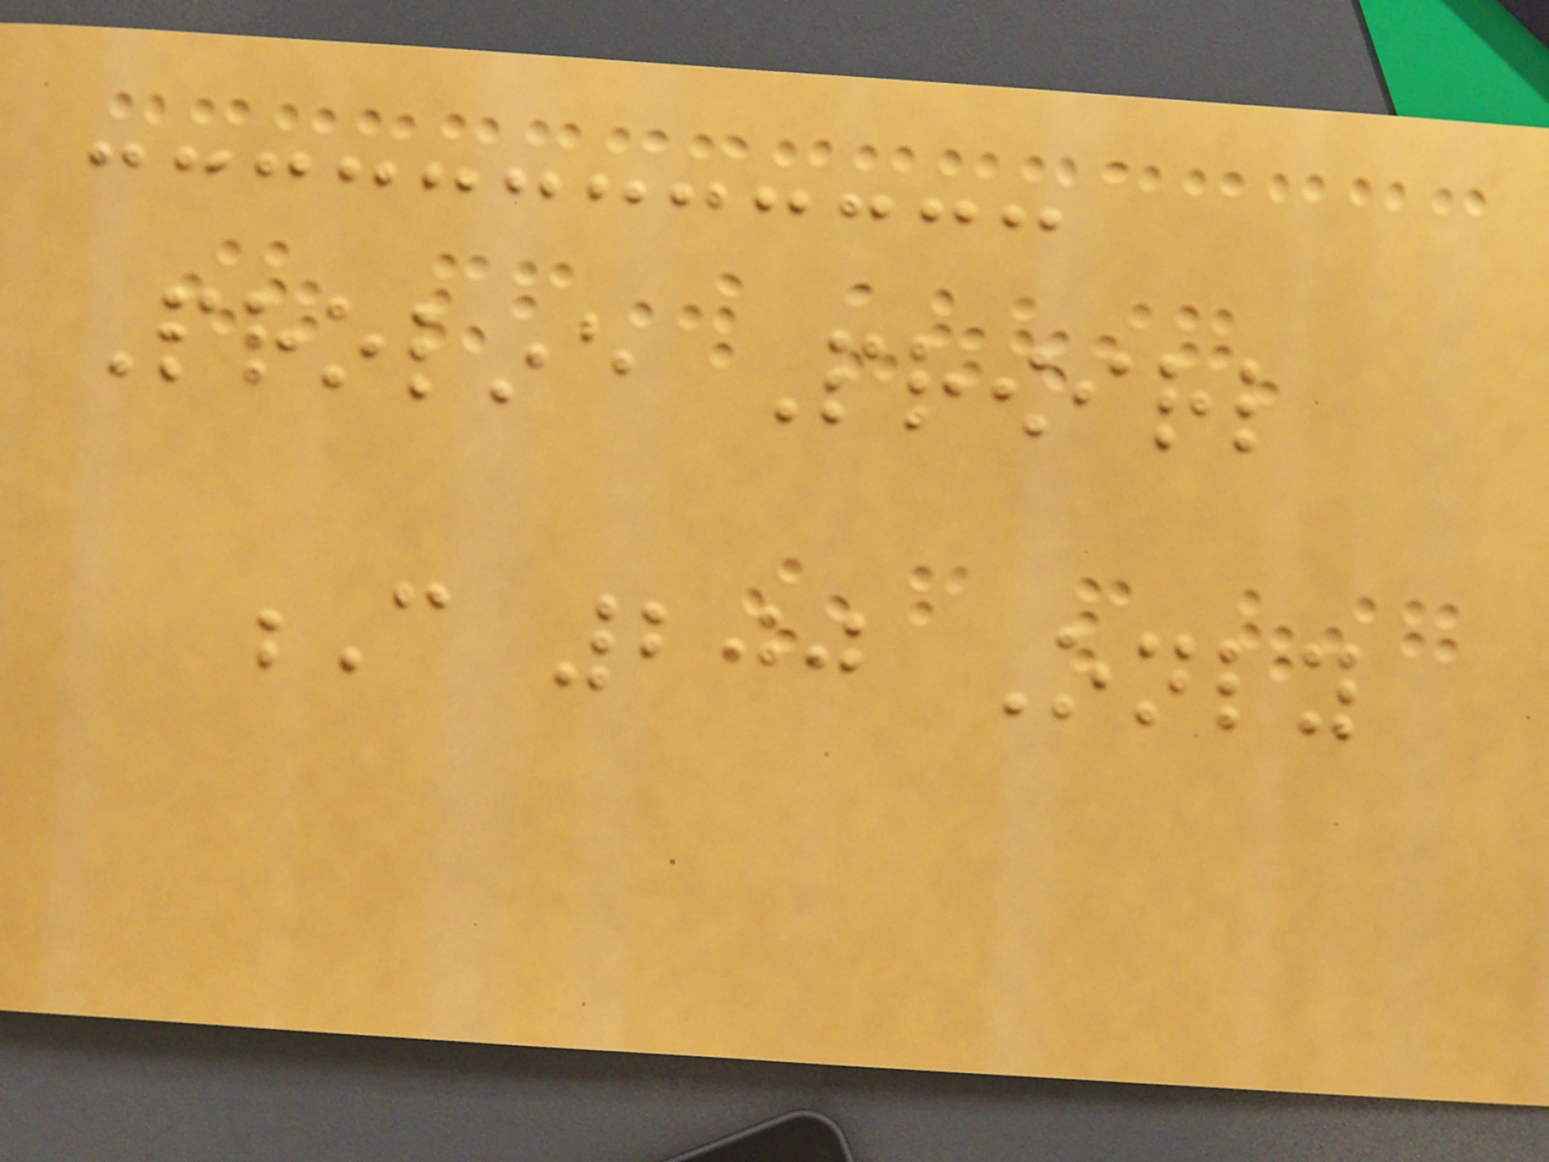Proline Prowirl
C 200 Only
